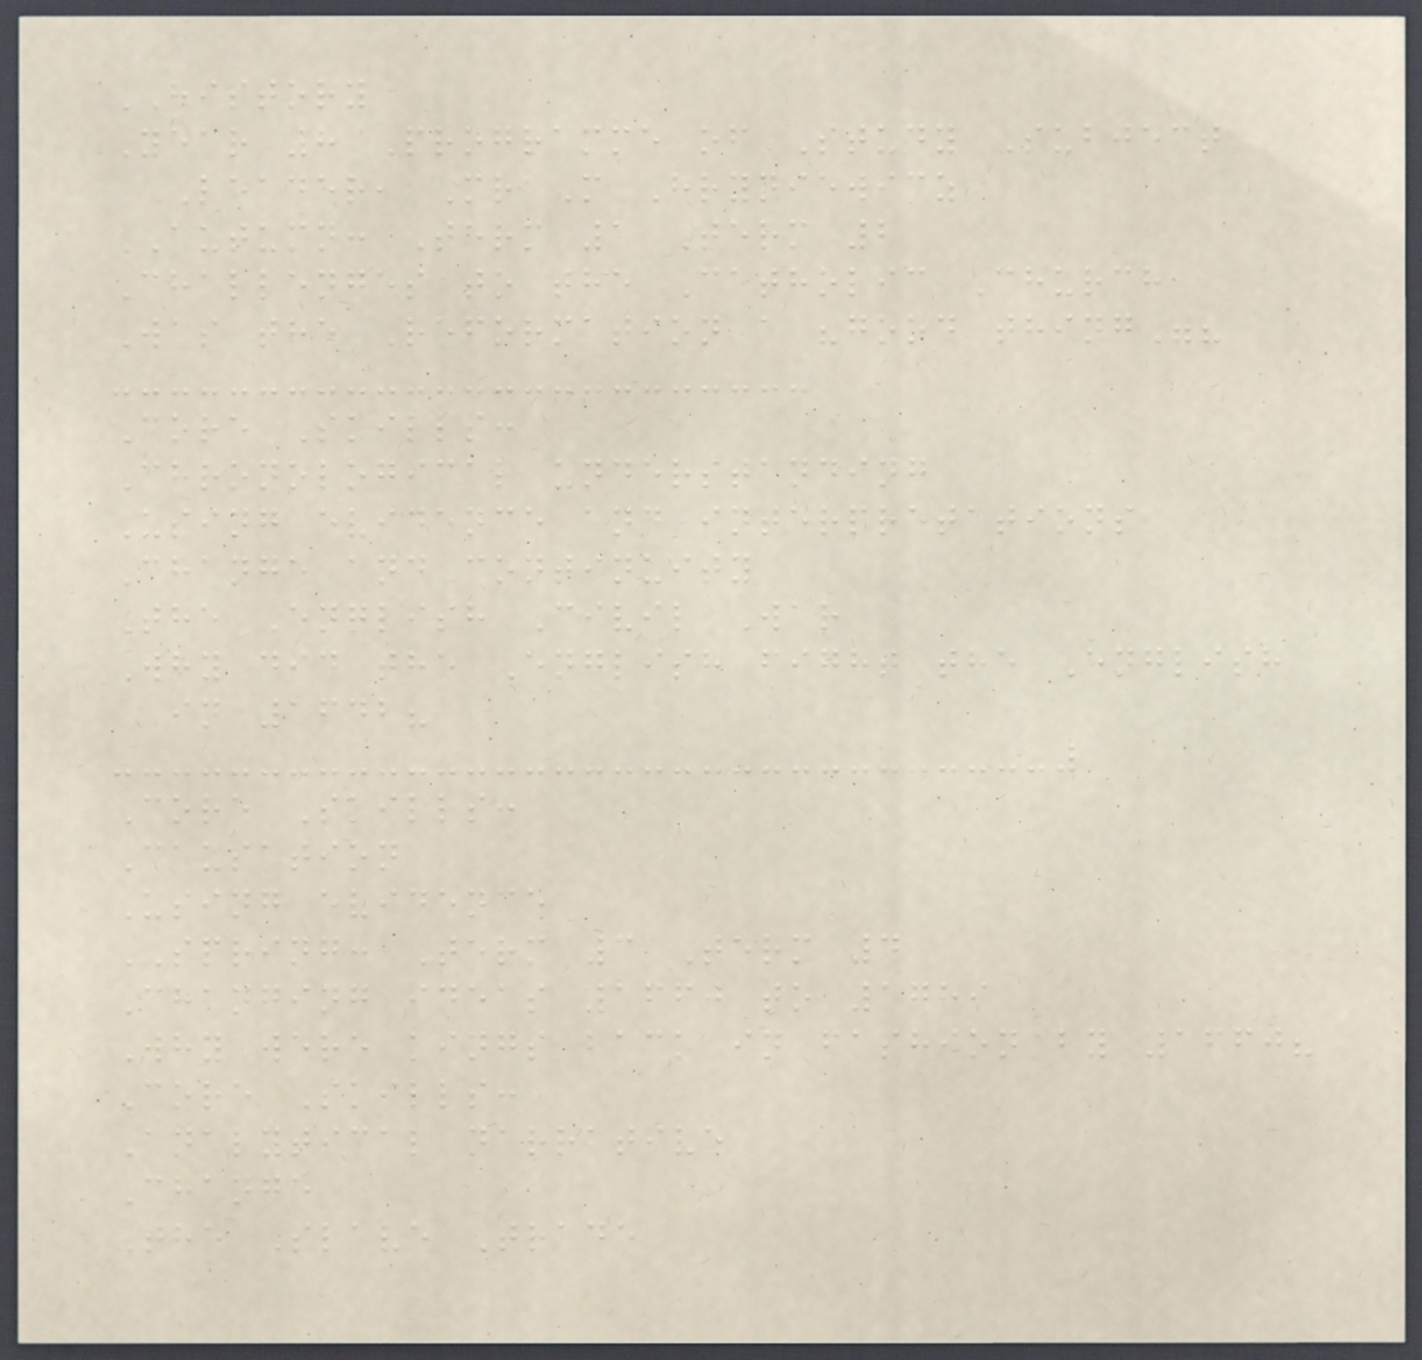HISTORY
Year 8 Programme of Study Subject
Leader, Mr M Hryniewicz
AUTUMN: Term 1 Term 2
Challenges to the Catholic Church
Was the Reformation a "good thing"?
Core Skills:
Chronological understanding
Using evidence and interpretations
Change and continuity
The English Civil War
Why did the English fight the English
in 1642?
Core Skills:
Causation
Using evidence
SPRING: Term 3 Term 4
Changing ideas 1660 to 1789
Why were kings back in fashion by 1660?
Core Skills:
Analytical narrative
Change
The Slave Trade
